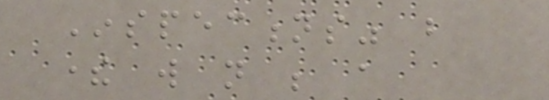Inspections" but
there will not be a
